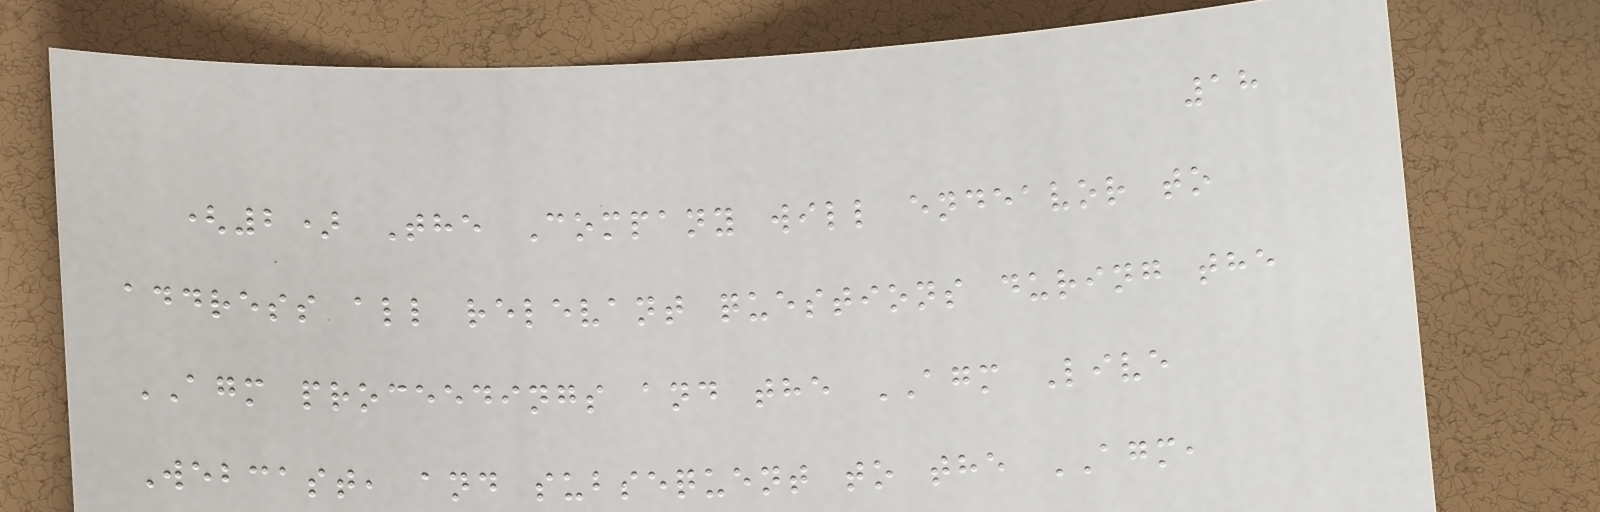18
(2) The Company will endeavor to
address all relevant questions during the
AGM proceedings and the AGM Live
Webcast, and subsequent to the AGM,
